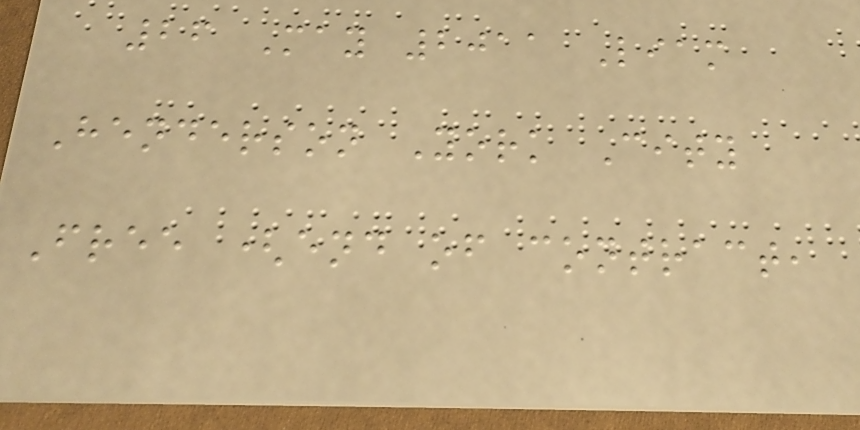26 May 2011 Liam
Henderson York City
Free (end of contract,
